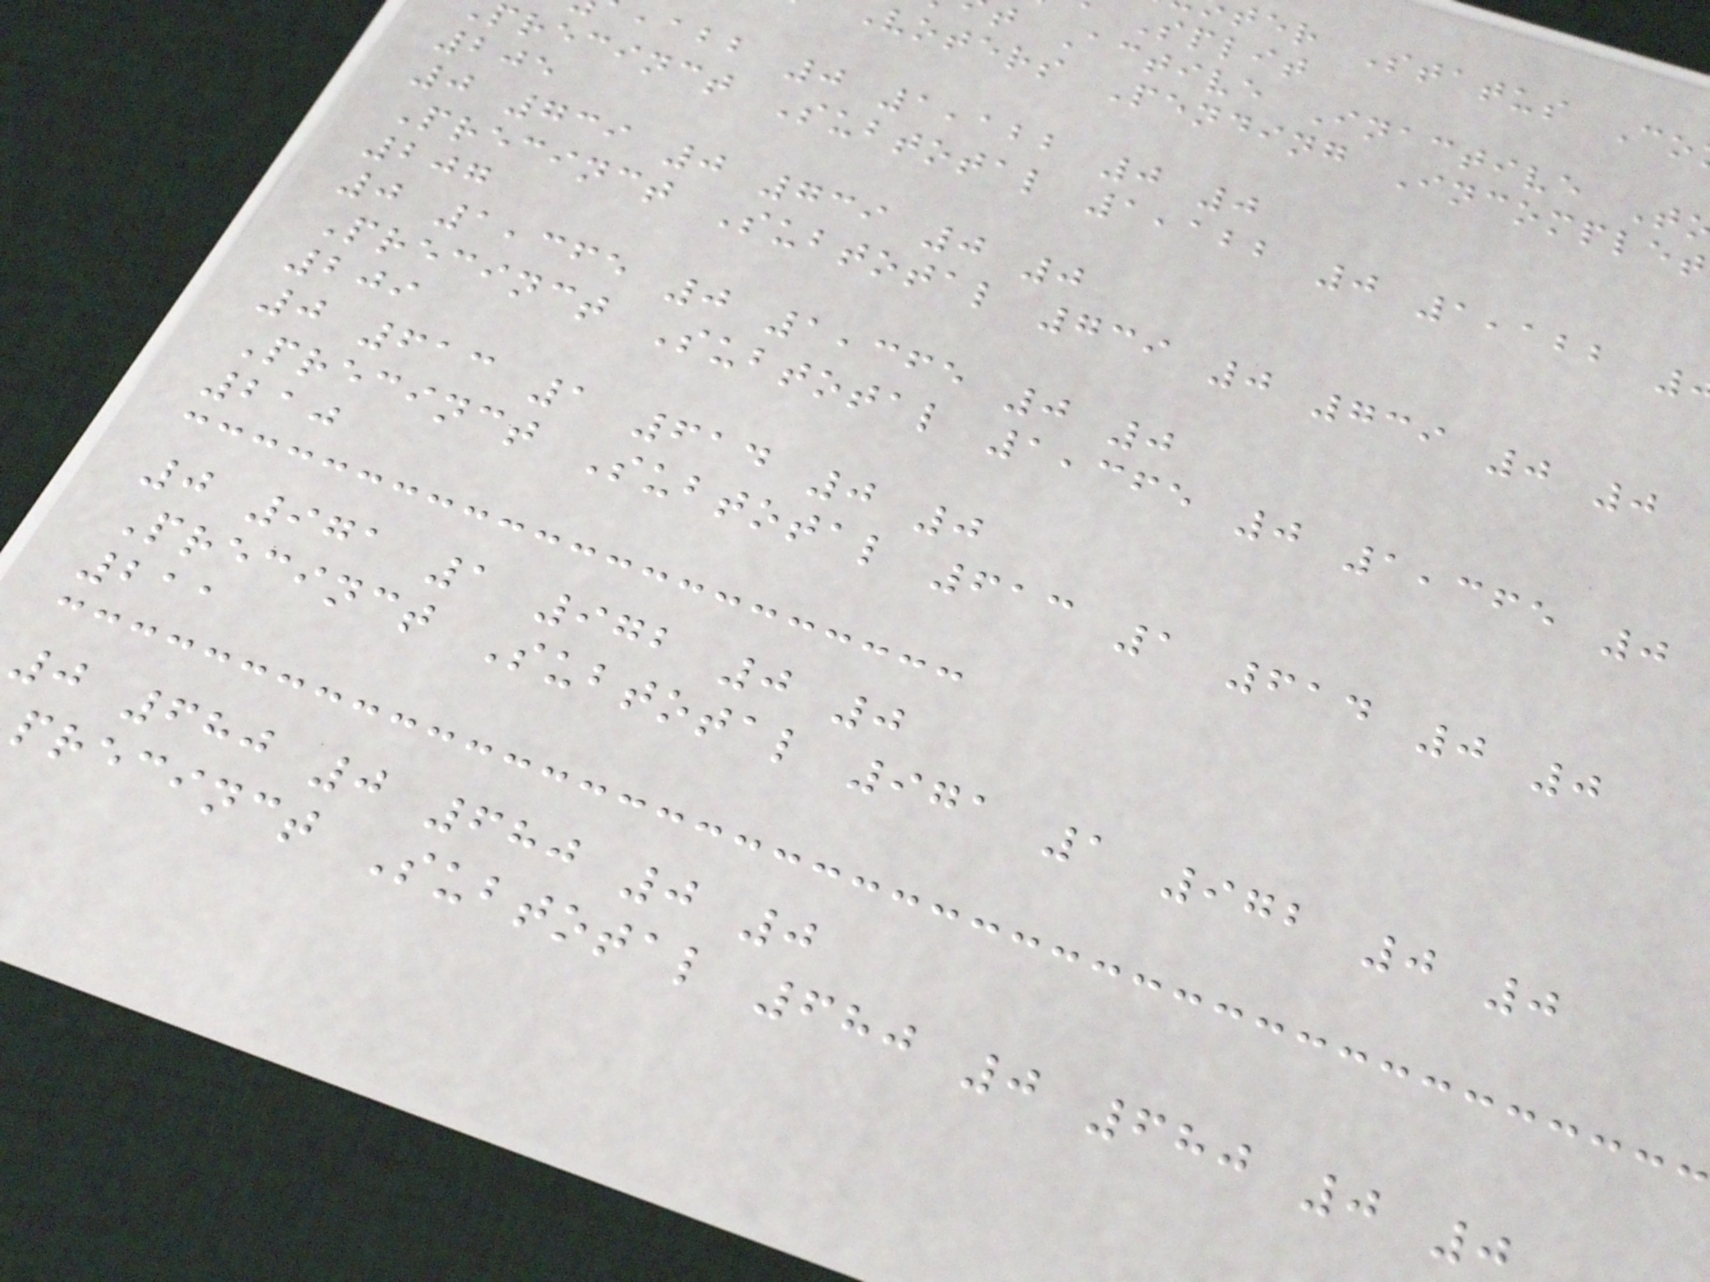ter Status Co
Split
t Active Inactive T
voters Pending Incomplet
,abb 0 1,122 0 0
precinct Subtotal 1,122 0 1,122
205
0 739 0 739 0 0
Precinct Subtotal 739 0 739 0 0
207
0 1,365 0 1,365 0 0
Precinct Subtotal 1,365 0 1,365 0
209
0 613 1 614 0 0
Precinct Subtotal 613 1 614 0 0
210
0 971 1 972 0 0
Precinct Subtotal 971 1 972 0 0
211
0 680 0 680 0 0
precinct Subtotal 680 0 680 0 0
